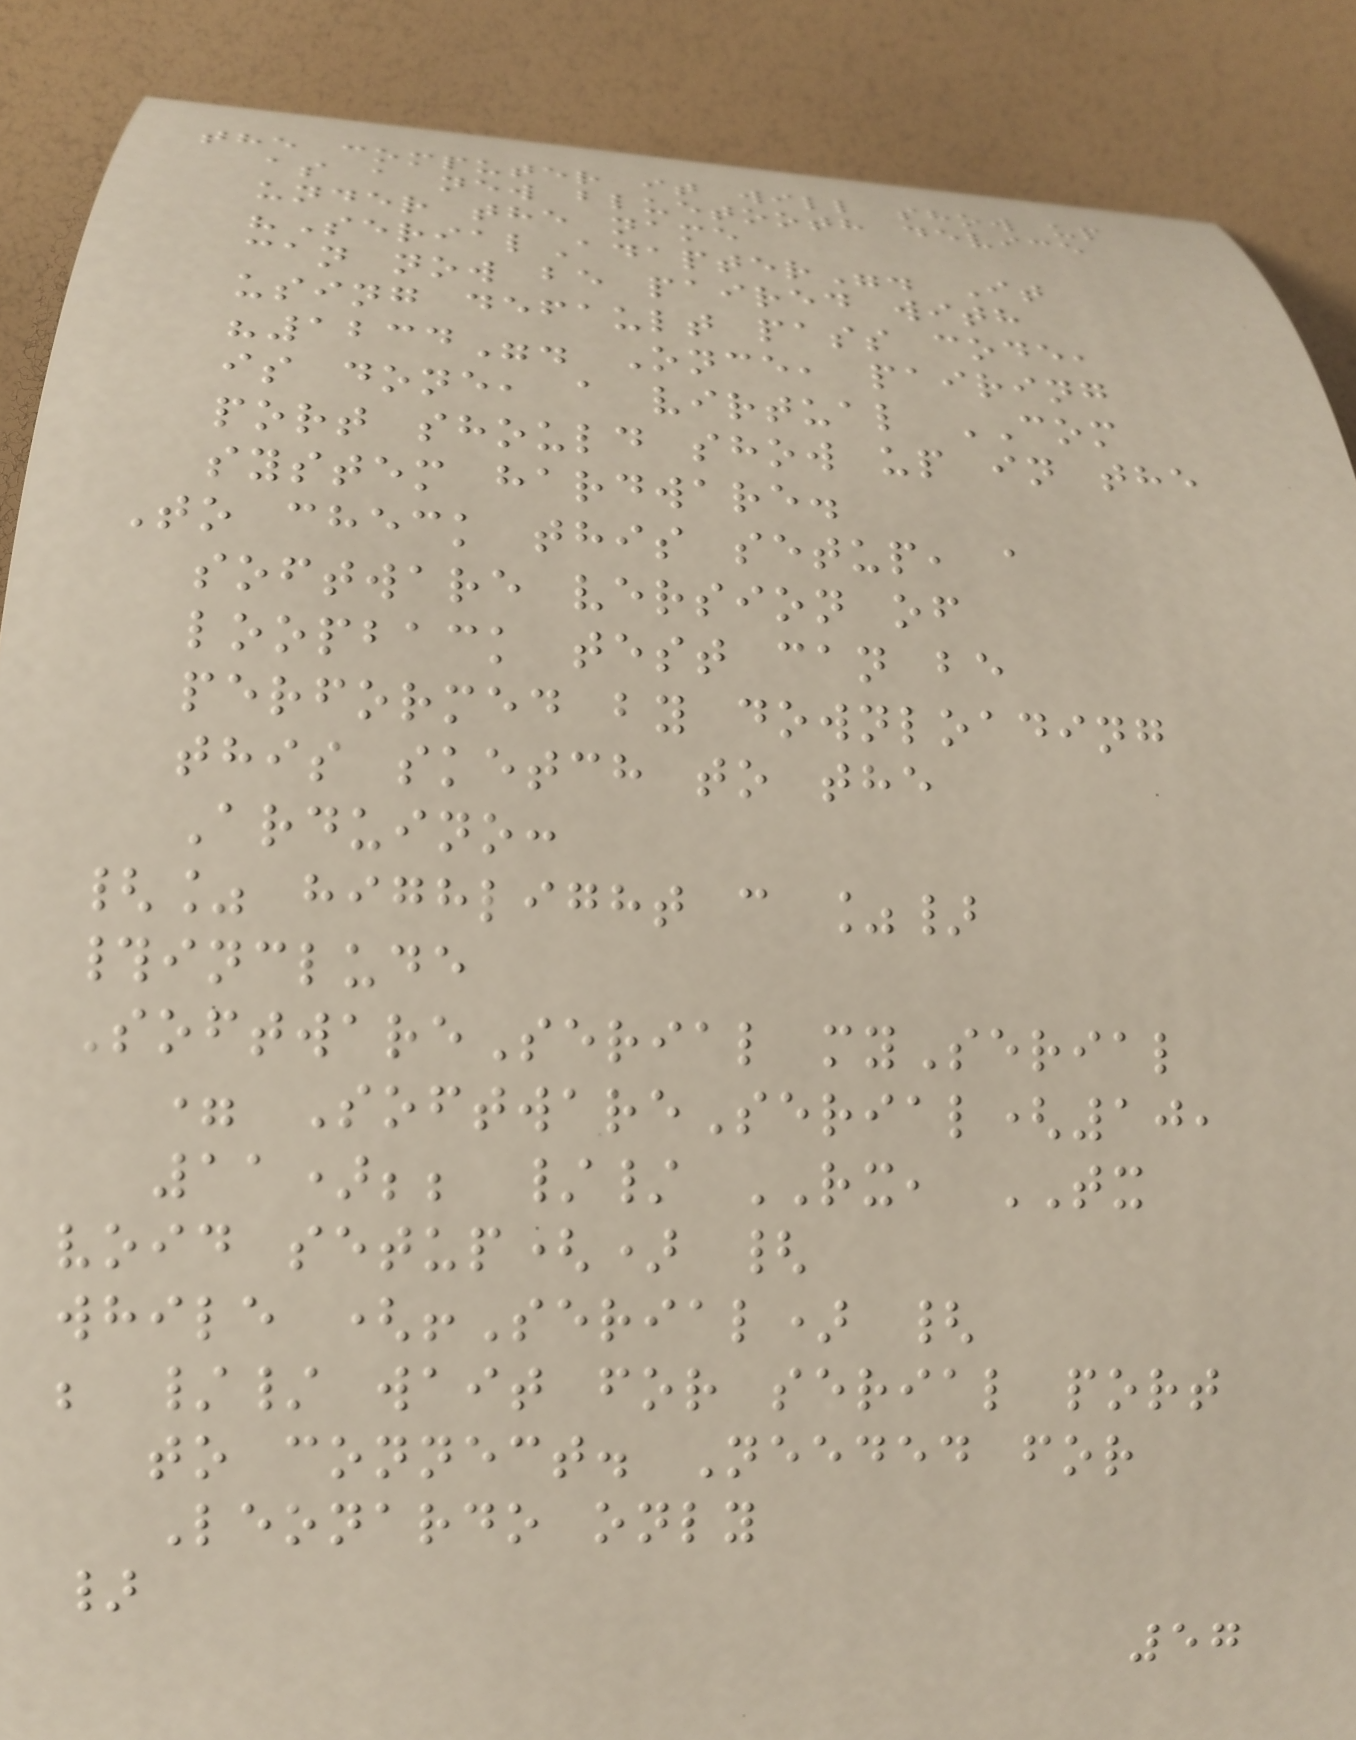the computer it will show up
as a new bluetooth device
under the name
"SerialAdapter". It
can now be paired with
using default pass code,
"1234". Once, pairing
is done, a virtual COM
port should show up in the
system hardware.
To check this setup, a
software version of
loopback test can be
performed by downloading
this sketch to the
Arduino:
{% highlight c %}
#include
SoftwareSerial mySerial
= SoftwareSerial(10,
11);; // RX, TX
void setup() {
while (!Serial) {
; // wait for serial port
to connect. Needed for
Leonardo only
}
57
